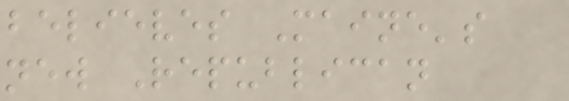believes Maine's
new Republican
